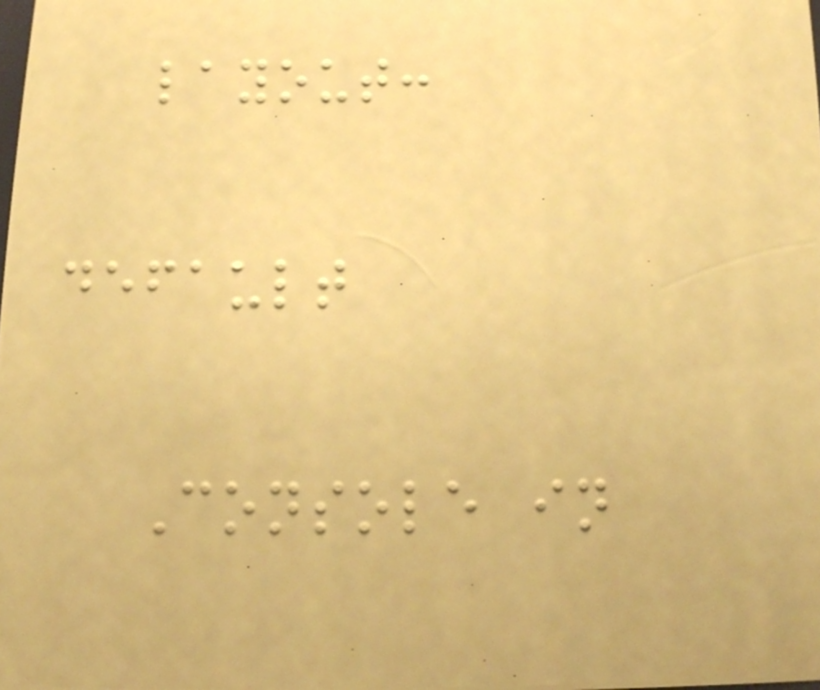layout:
default
Console in
